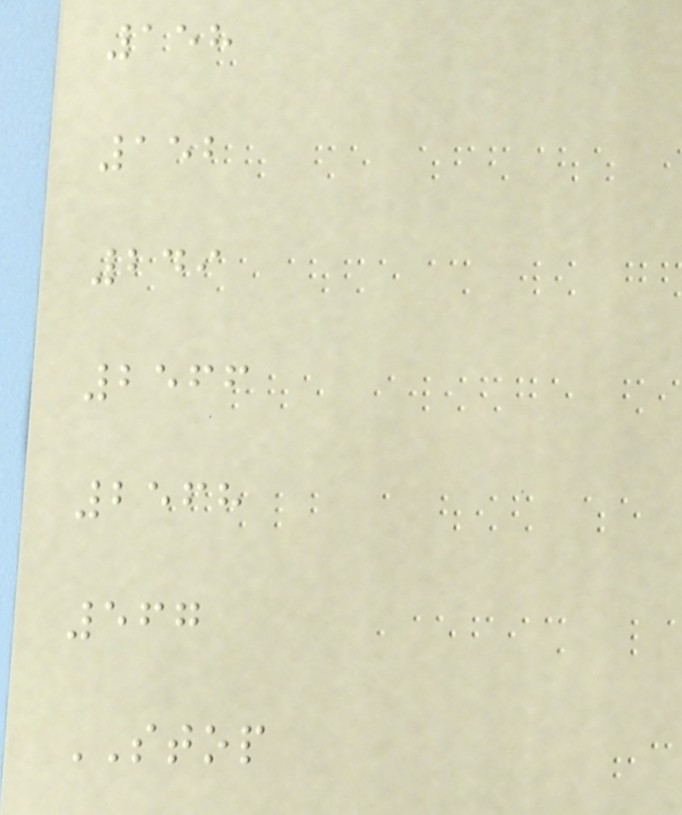158
152
249
2566
2568
567
STOP
